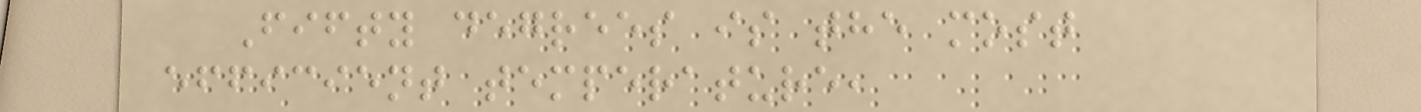Fifty degrees is the most
efficient temperature,
